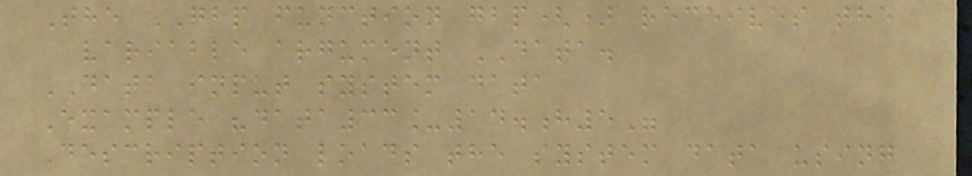The GBP function gbp() receives the
variable argument DATA.
DATA input system data
Example "data33_14.h5"
Description loads the system data using
